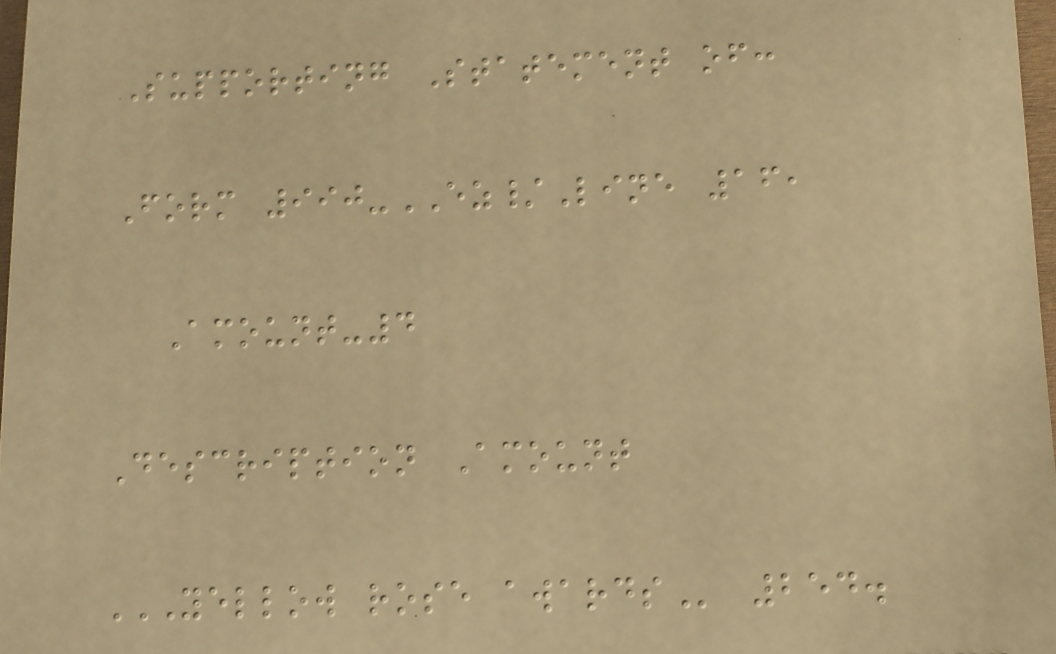Supporting Statement of:
Form 990-EZ/Line 16,
Amount-4
Description Amount
YELLOW ROSE AWARDS 254.
